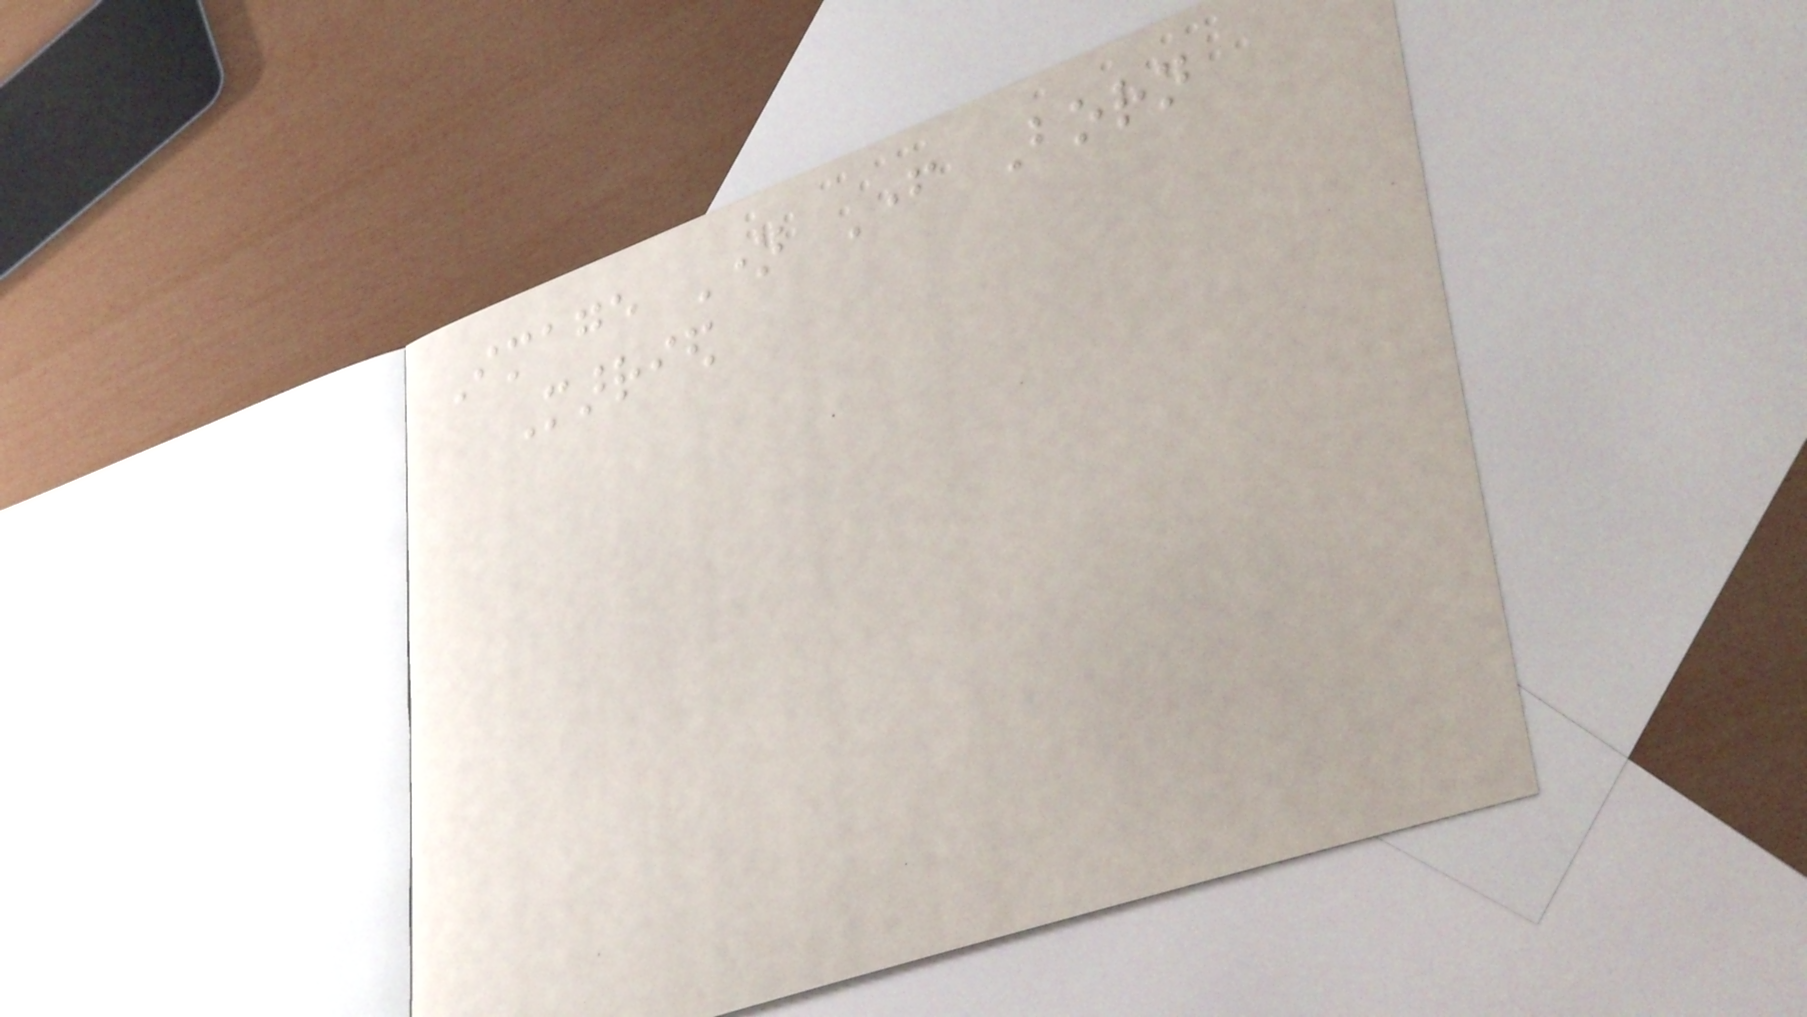Image Name Father Born
Married
